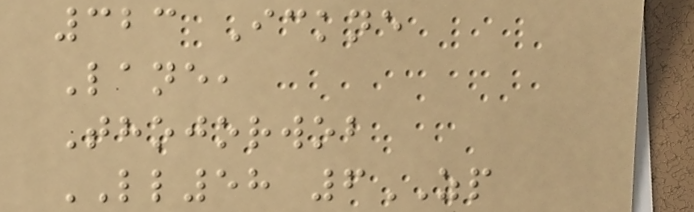323 Ickne
Lane,
Thojorwob
LL58 6ZP
